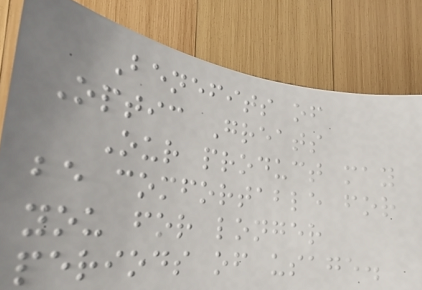Benefits of
Optic Greats
Our product may
be comfortable for
you for longer
periods of usage.
